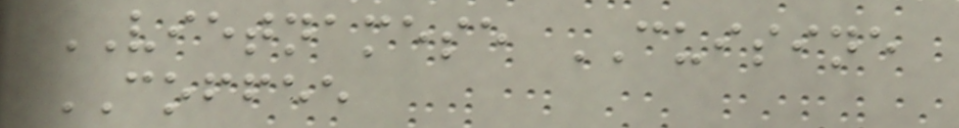VIETNAMESE CUISINE
COFFEE
